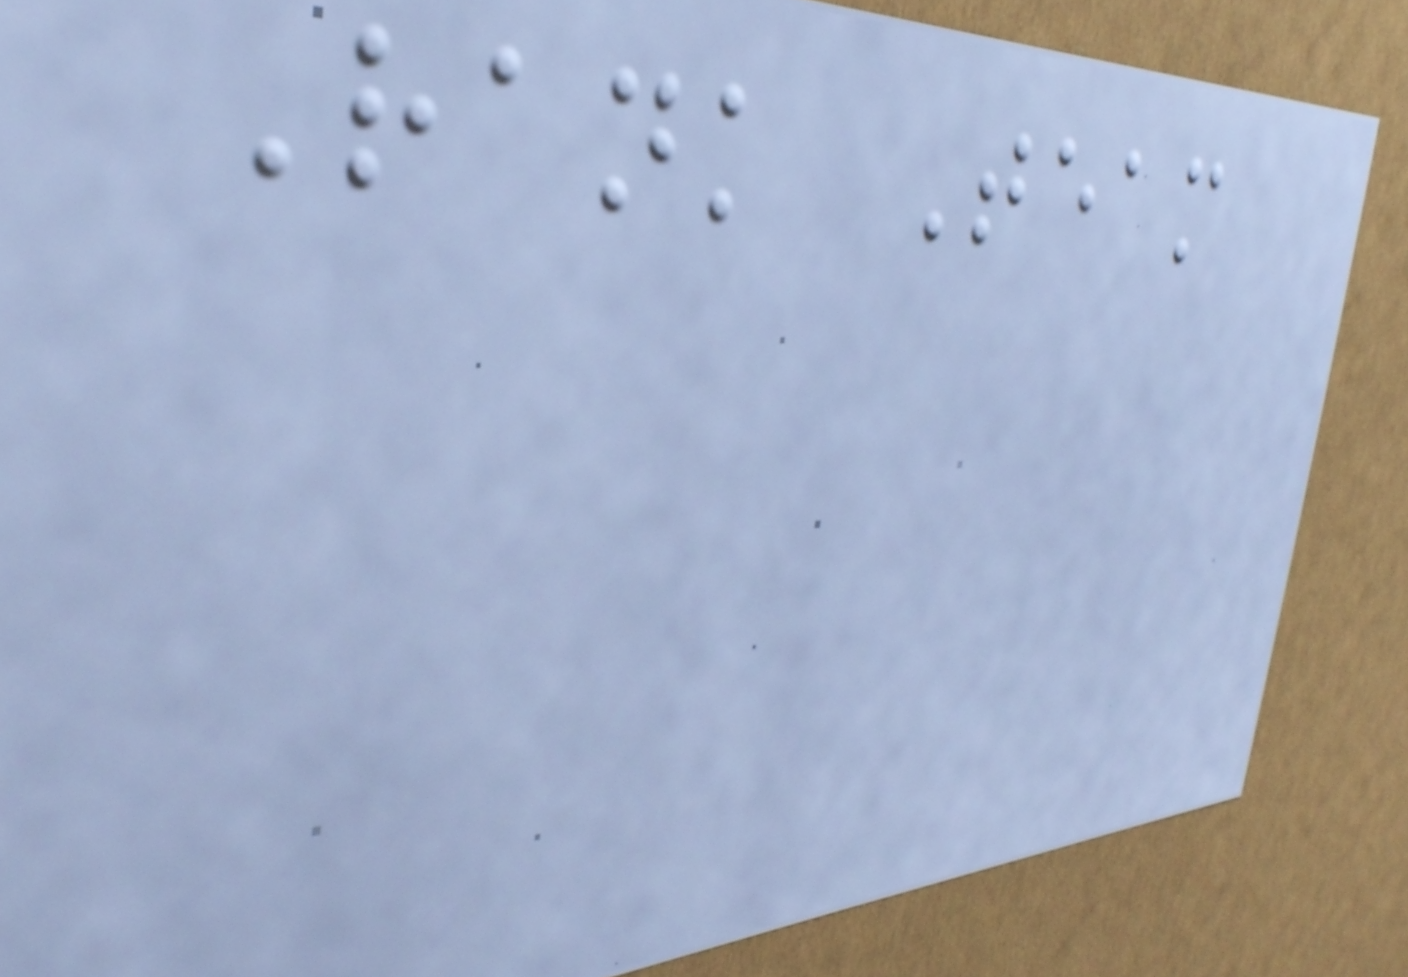Rank Team
